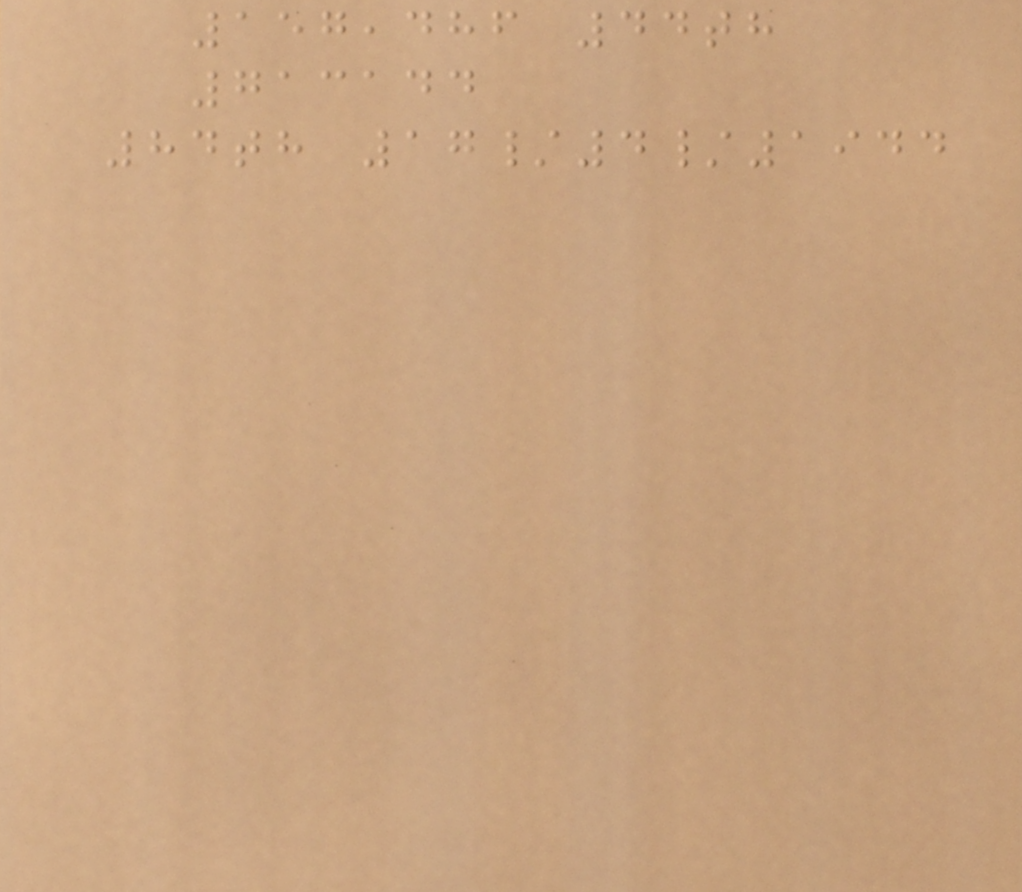157,486 44th
713144
84th 17/4/1944
